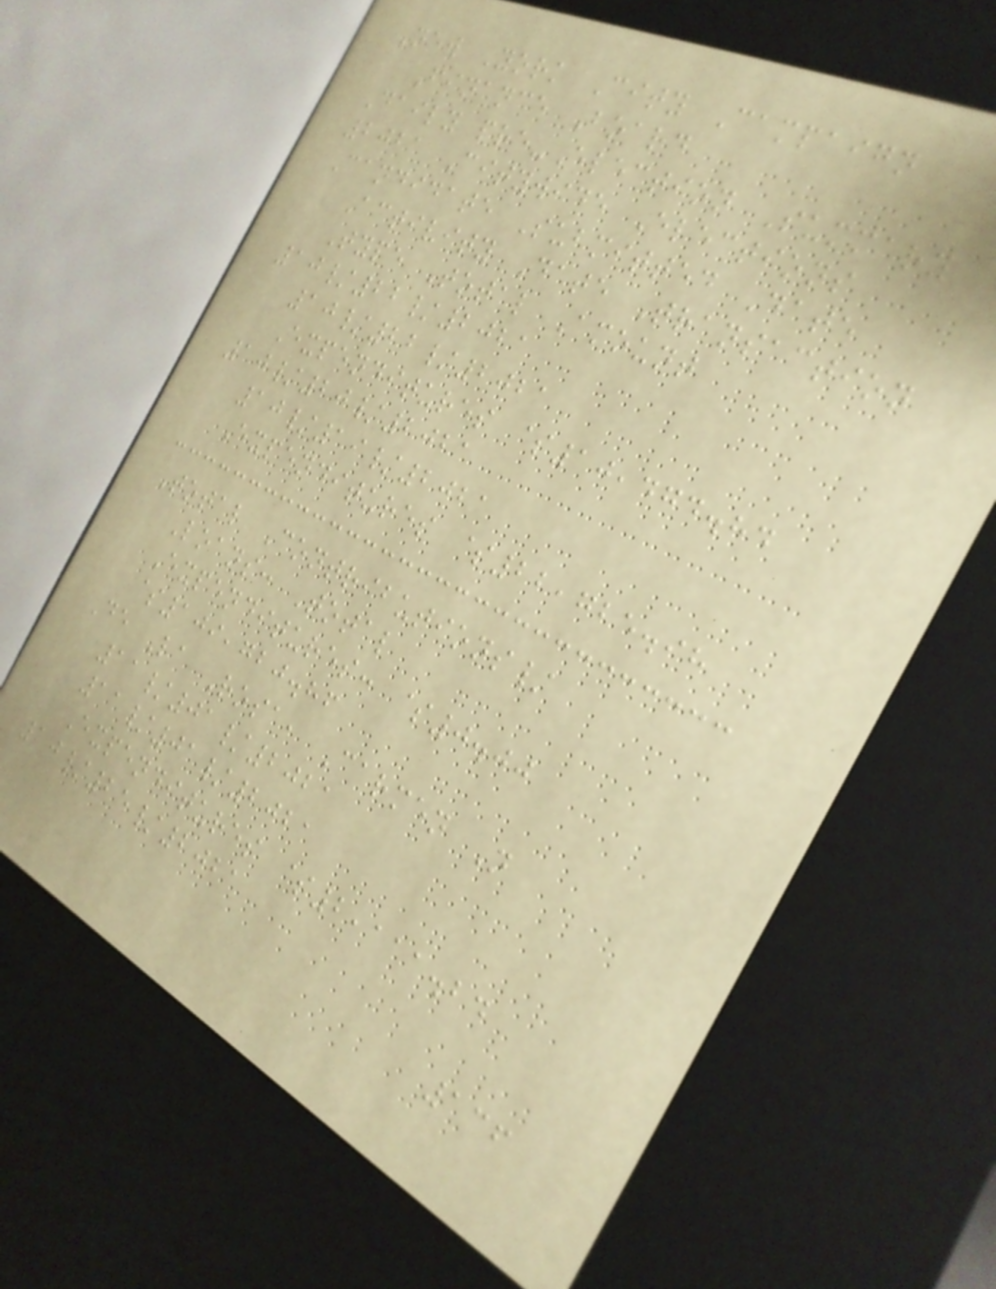New York City Campaign
Finance Board
Daily pre-Election Summary
2021 Citywide Elections
Candidate Submitted Date
Activity Date Transaction
Type Total Amount
10/22/2021
10/22/2021
Expenditures $10,474.84
10/20/2021
10/19/2021
Expenditures $22,725.98
Total Contributions/
Loans: Total
Expenditures: $0.00
$109,720.86
De La Rosa, Carmen N
11/01/2021
11/01/2021
Expenditures $2,111.24
10/25/2021
136
